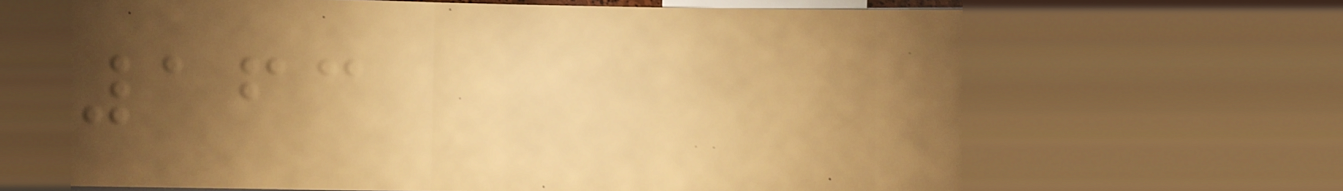163
